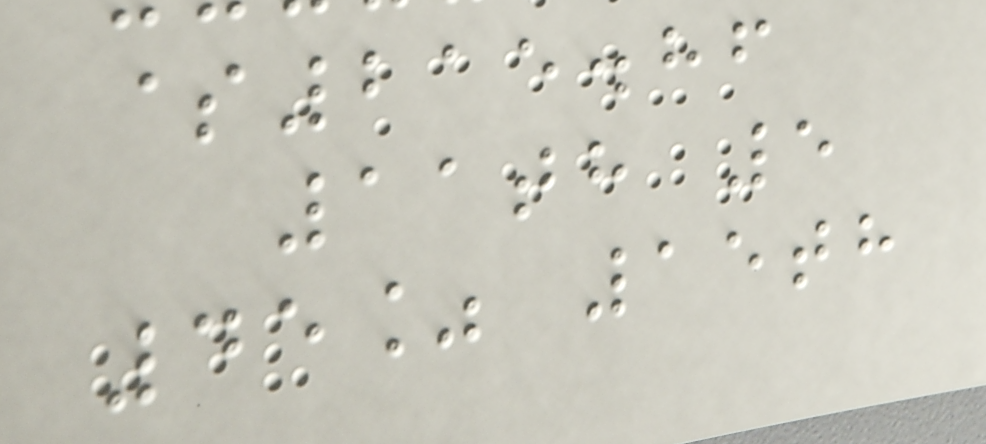$215.86
11th 5
45% 15th
